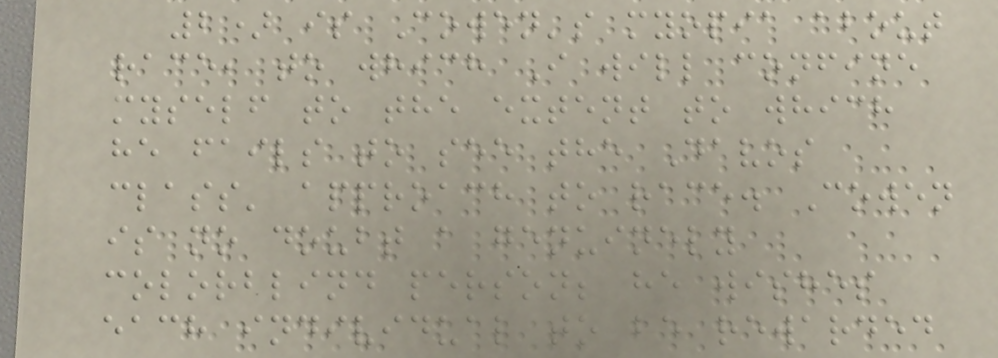2) is Cowen's myopia about
race, to which I will confine
myself to the extent to which
he fails to see the Davos
class' approach to race. Cowen
is no doubt a genuinely
colorblind person; he wishes
each individual to be rewarded
